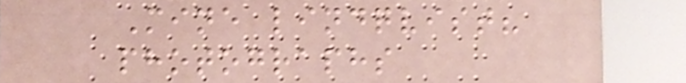Mine lindqvist?
photographs
